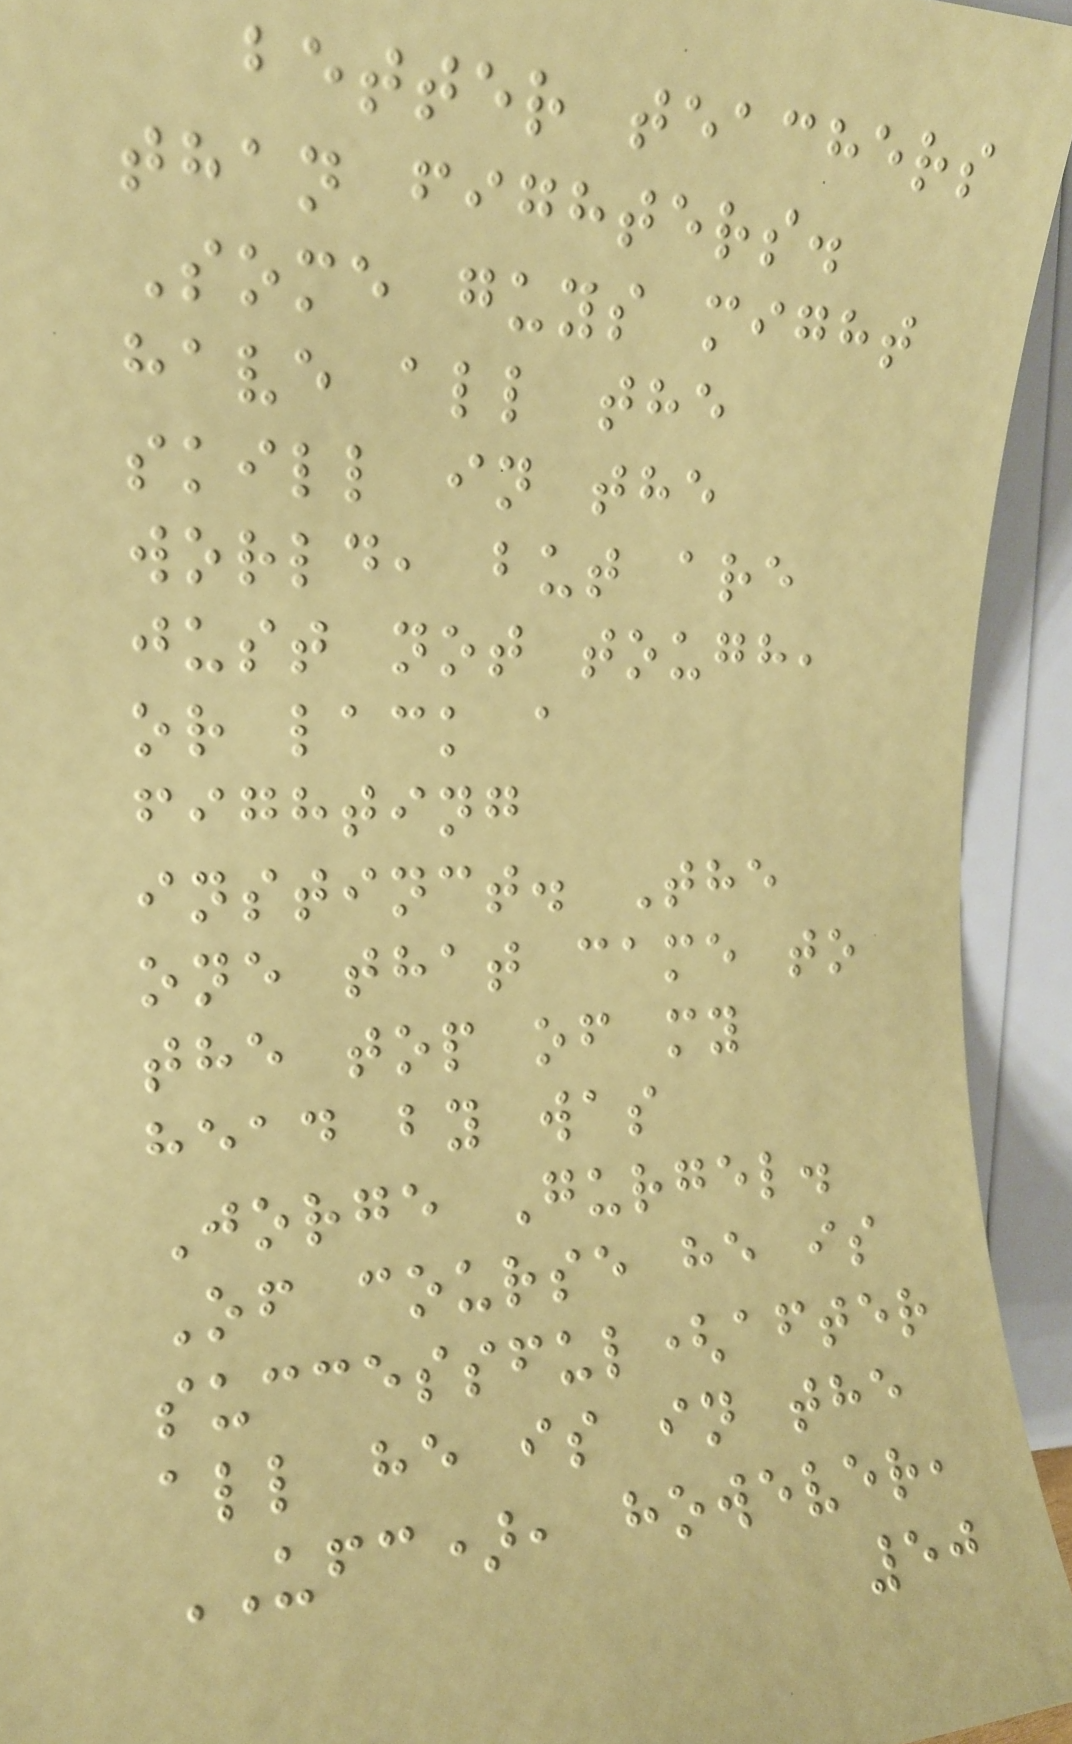better teachers
than fighters.
Some guys might
have all the
skill in the
world, but are
just not tough,
or lack a
fighting
instinct. The
one that came to
the top of my
head by was
Jorge Gurgel.
Of course he is
successful(after
all he is in the
UFC), however,
50
